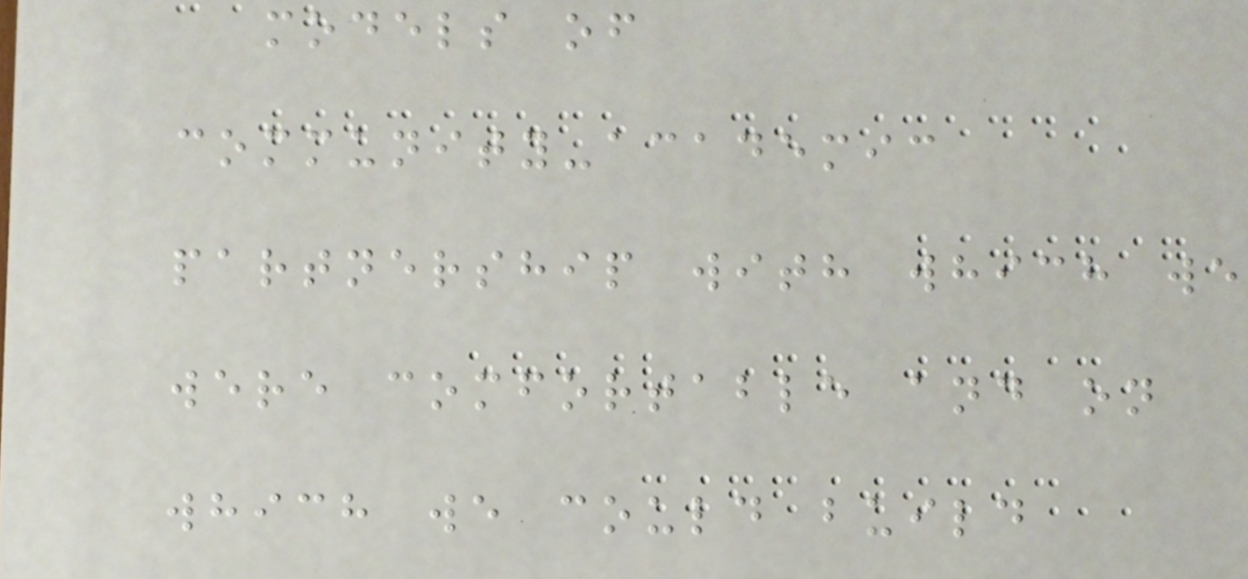models of
community-academic
partnership with which we
were comfortable and on
which we could build
